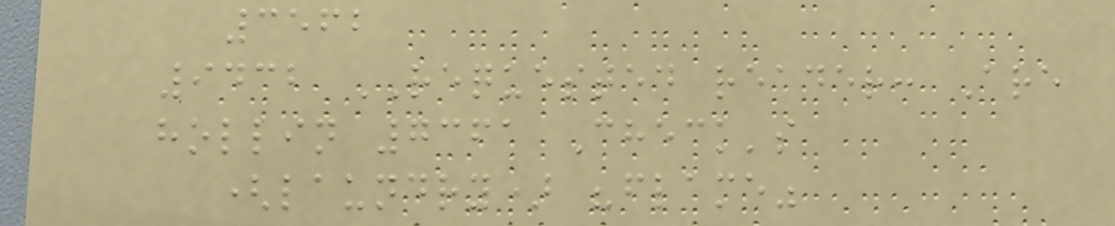3562
9432 REQUESTED reader: Are
hollin 7361 Check's
(laundry) "flame"
